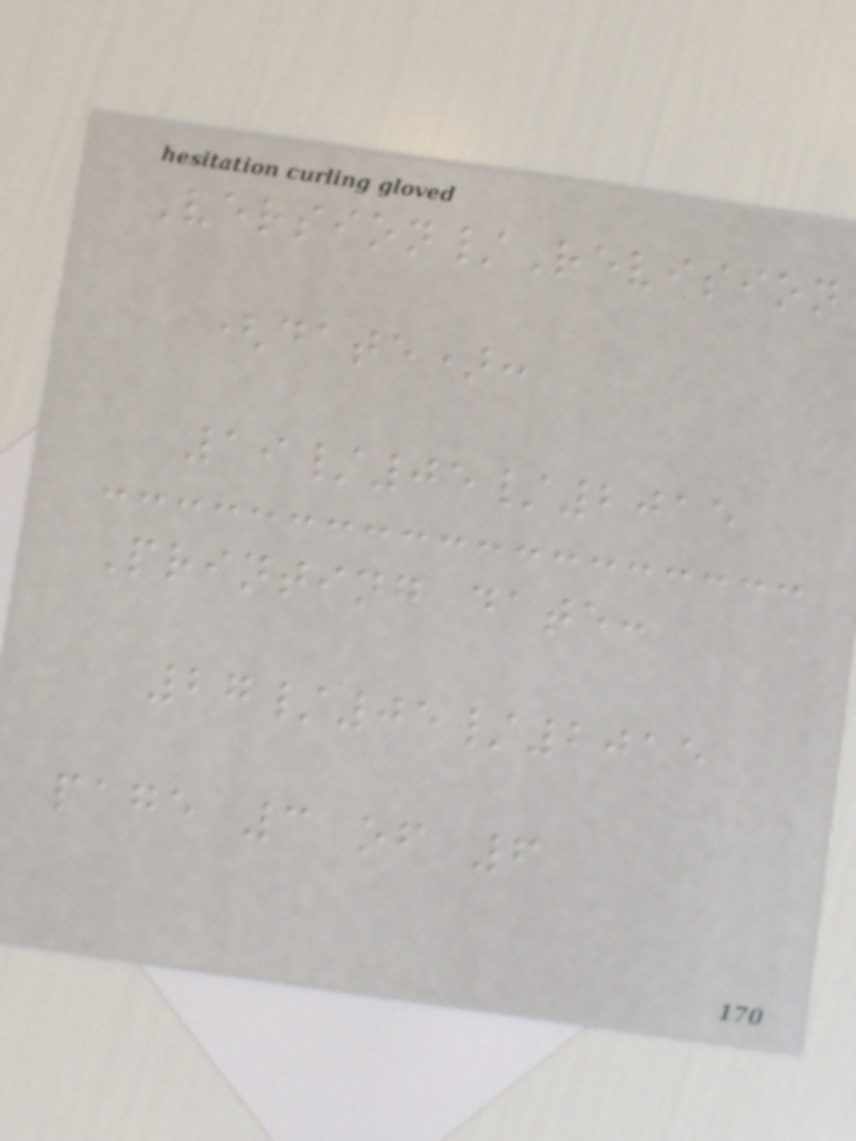Version/Revision
(date):
19/05/2015
Printing date:
27/05/2015
page 3 of 6
